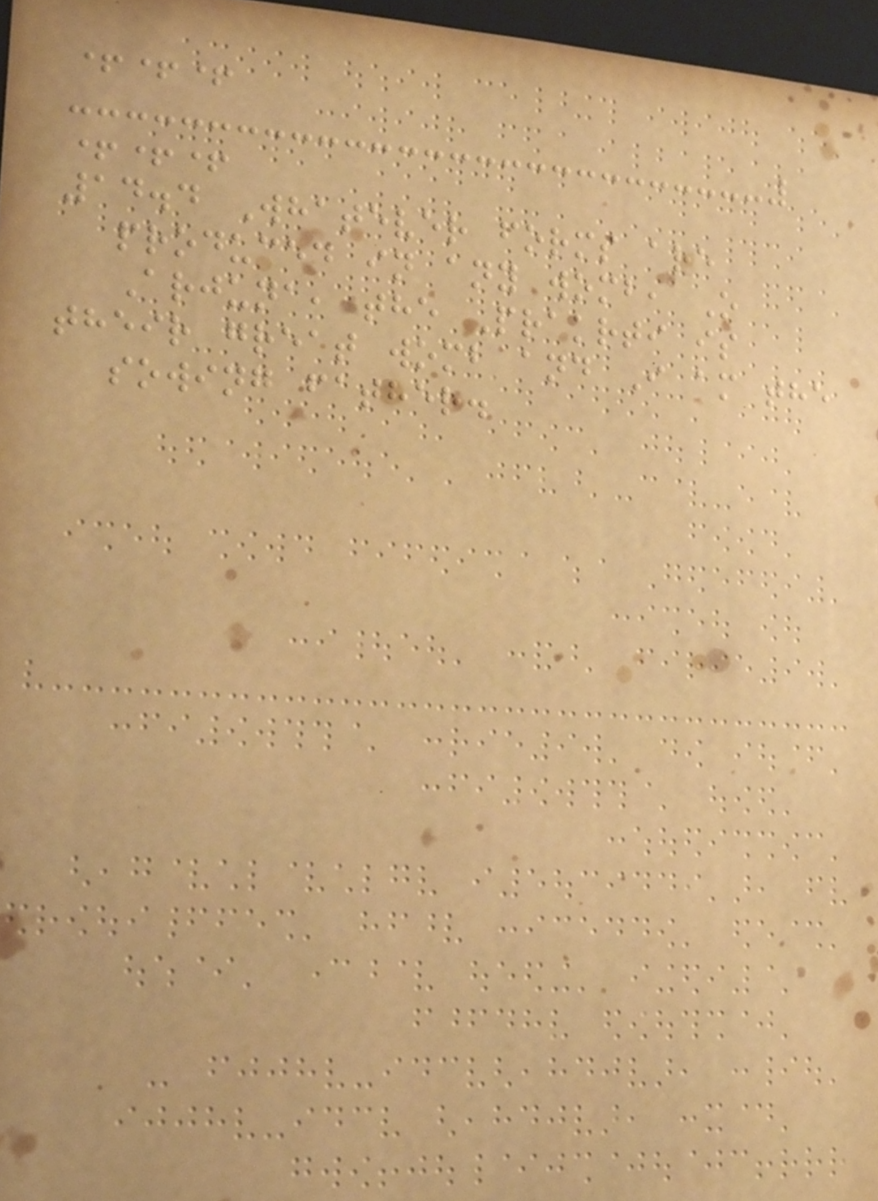+++
+++
14.4 Whatever forms are
produced in any womb, O
Arjuna, the Prakrti is
their great womb and I am the
sowing father.
